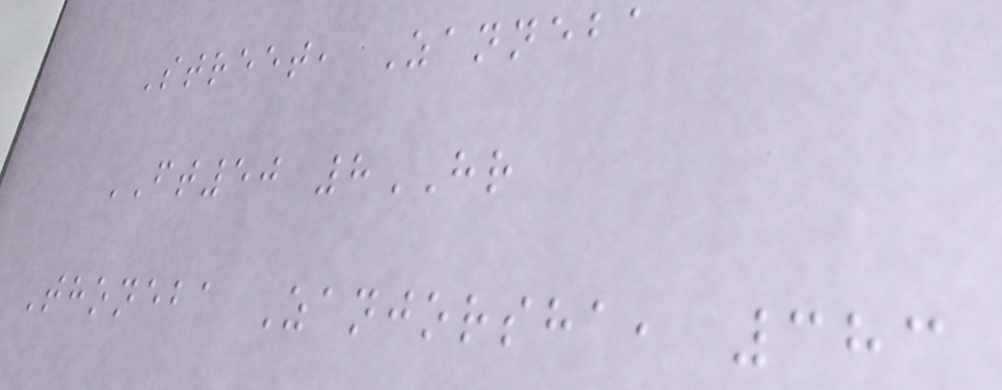Street, Zanneba
FT50 8HR
Thoneba Zanjorsha, 383
